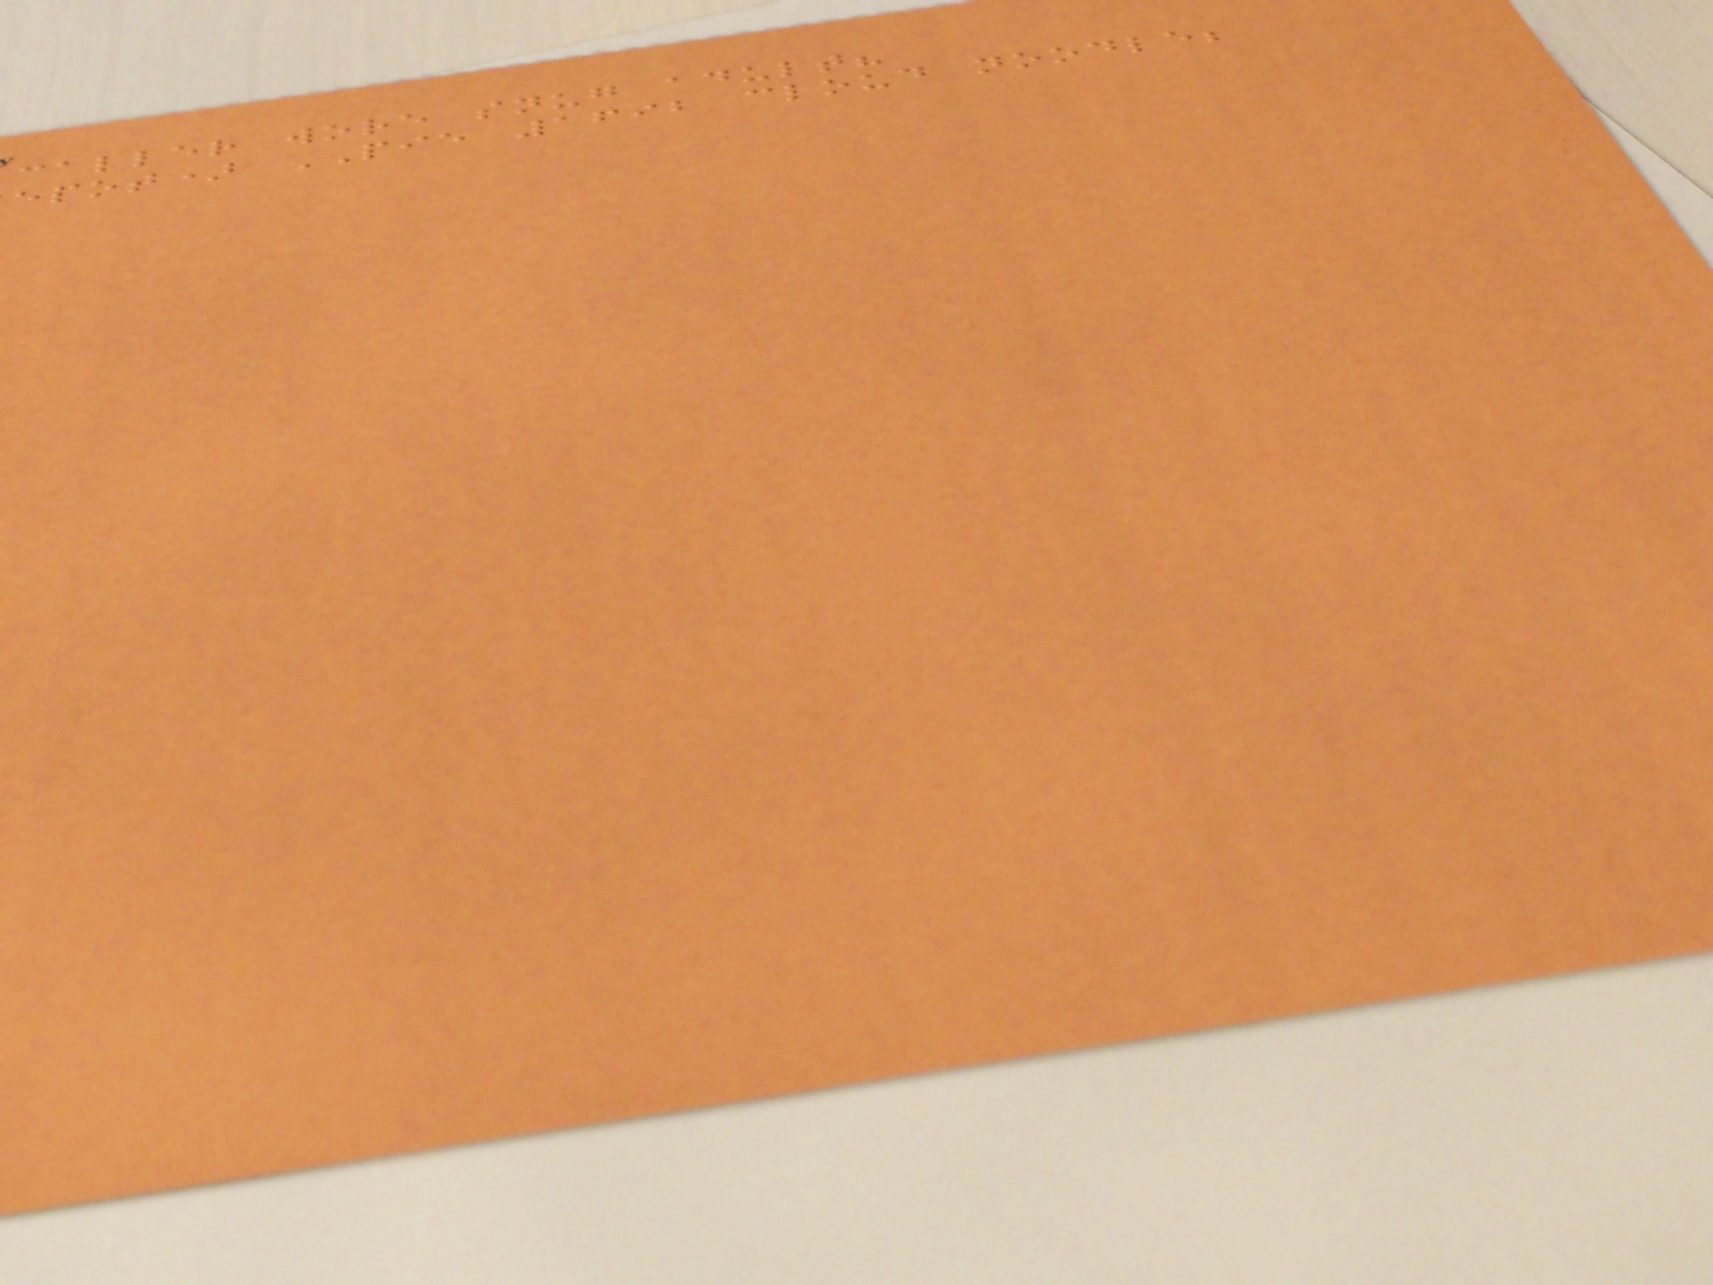caller wore snug adult?
epot) PIE 1692 cloud noodle;
